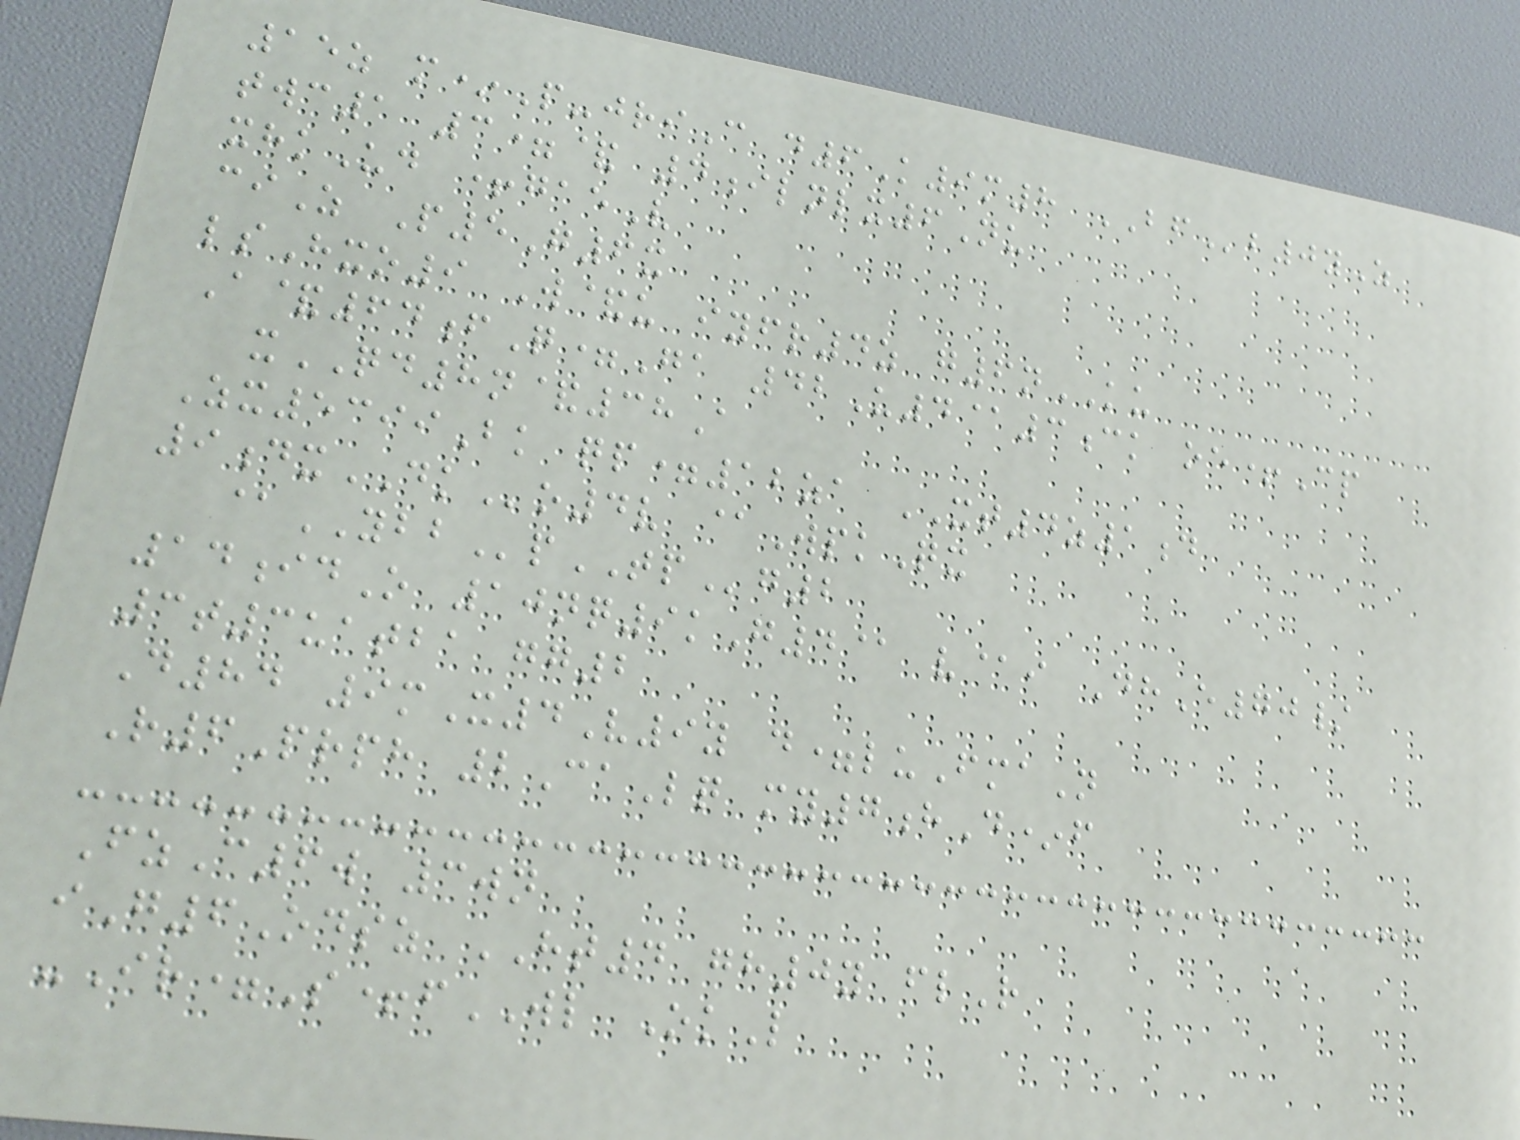15z m*P-jriC d6K9m8 BFb0yZ
twc1 3=& 4ilnlx6Nu
xhkUd +gaeV
ciZ P5G6x
lsHxo9 W&u iyfr4z g6nKU
A&64fQ=Ga 42U4@3ck oe+Cp
xQD8n&38A
Zx5399Bk qp=12za XT4z1d
9dxDKo4v @WpkQx
@YBBpTPg2
14idO 10nq9kG4@ v@i DhE70/
3t3uatba gg2
D84 9mX4V9y d=luFmaN
R6Prph 2CaLq my7hD*f
FzC6w 3wn
iG6Odsz HT4 gh0y flR
-Ir=S+fWL OkL
